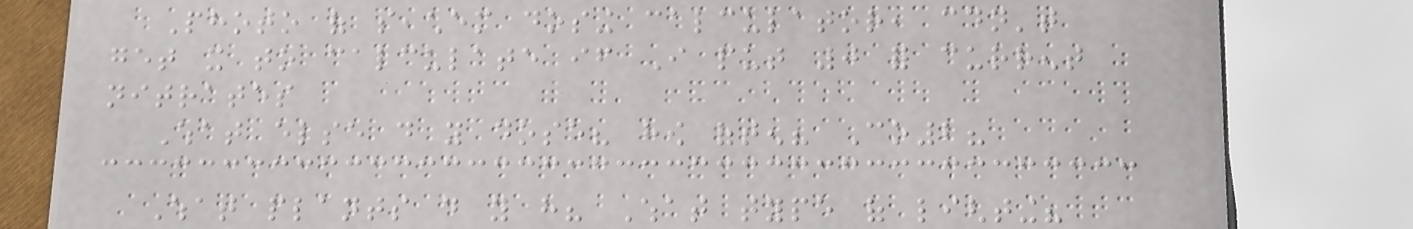Photo of seachem dosing calculator, couldn't
get it to calculate if I put 0 for current
nitrates
What else do you dose? how often? Co2?
What plants do you have? What type of lighting?
